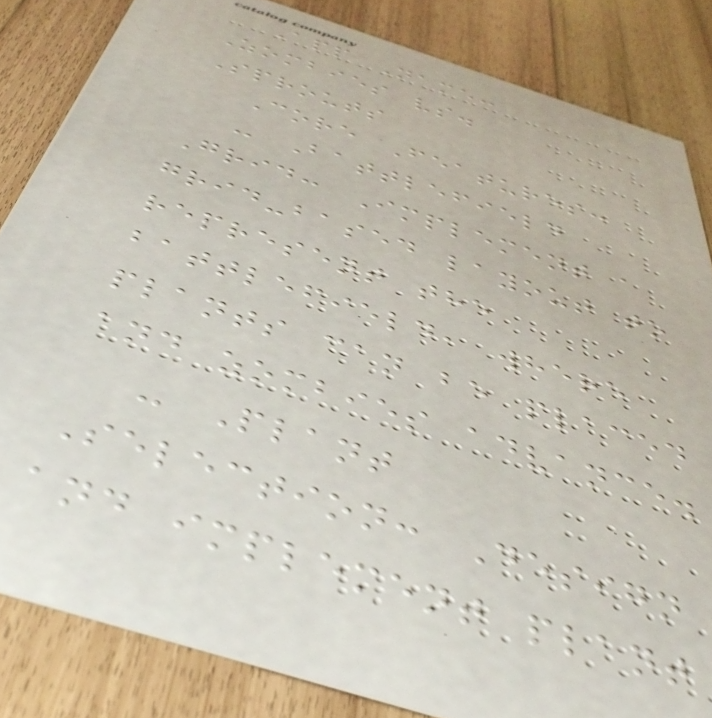App Name:
Zombies vs.
Sprouts
Core Features:
- Battlefield
Grid: Implement a
grid-based layout to
represent the
battlefield, where
plants can be placed
and zombies advance.
- Plant
Selection: Design
and implement plant
